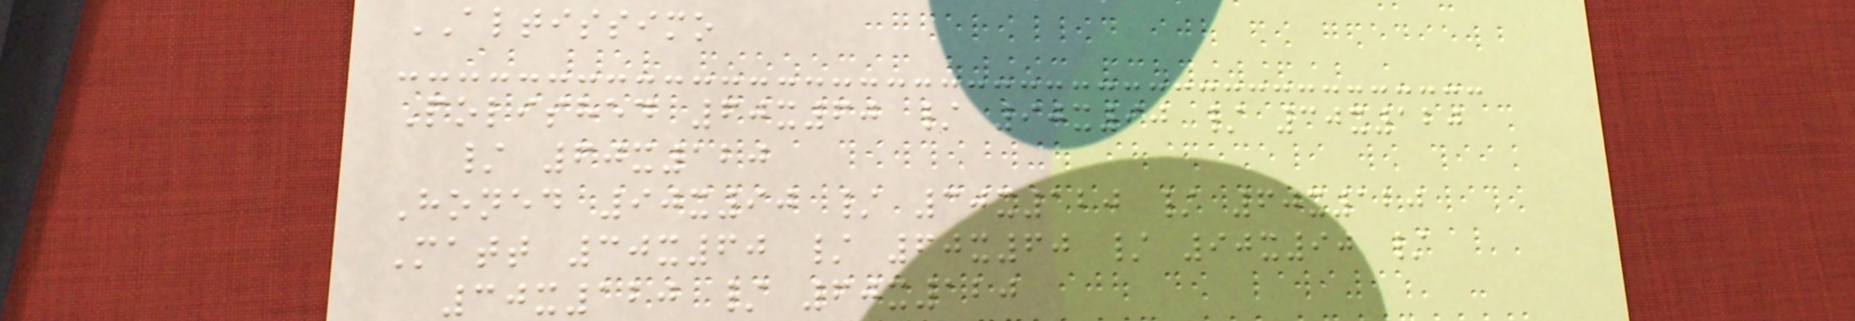ALTISSIMO
Polished 60x60 / 90x90 / 30x120
/ 60x120
Honed 90x90 / 30x120 / 60x120
Matt 30x60 / 60x60 / 90x90 /
30x120 / 60x120
